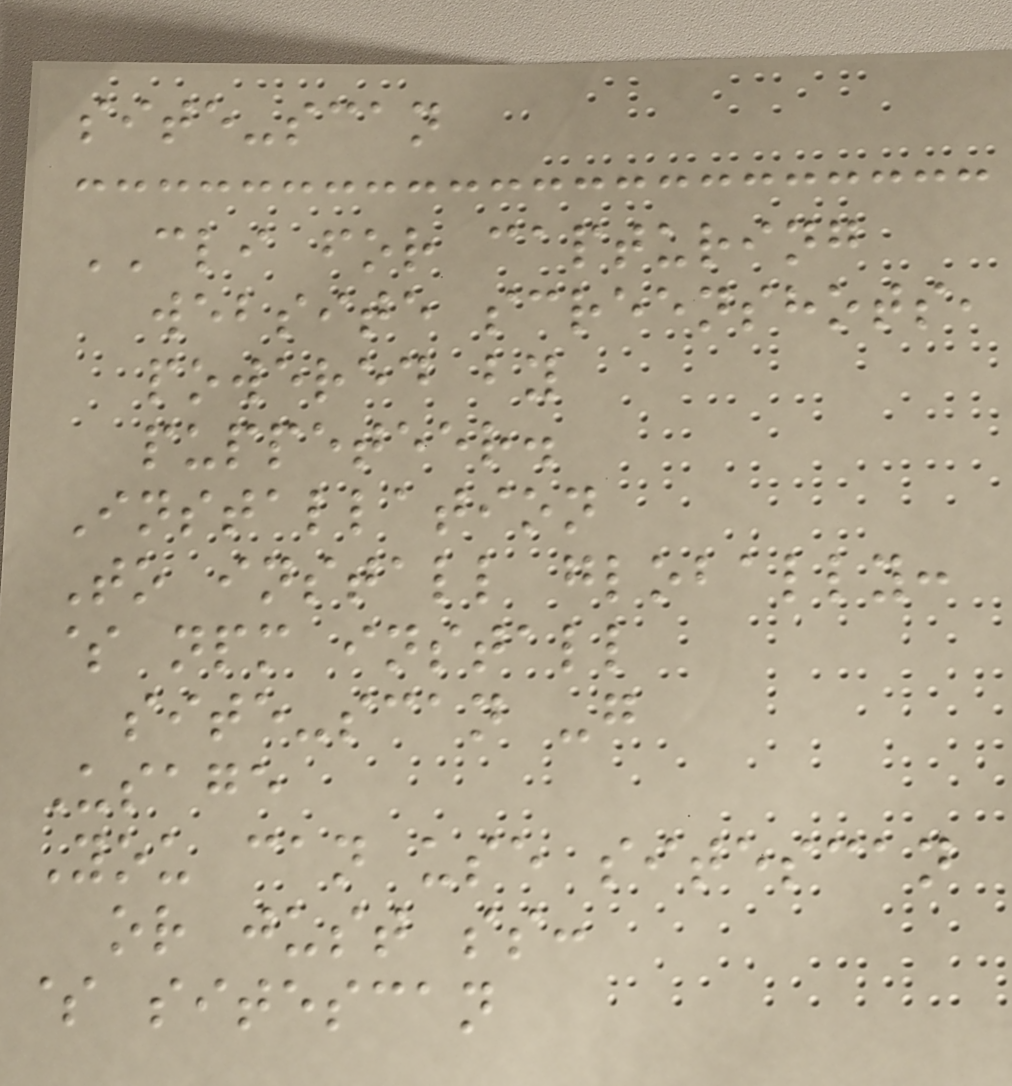site-scan
CLI for capturing
website screenshots,
powered by
puppeteer.
Installation
To install globally:
$ npm install
site-scan -g
Usage
You can use sitescan
or just ss:
$ sitescan
